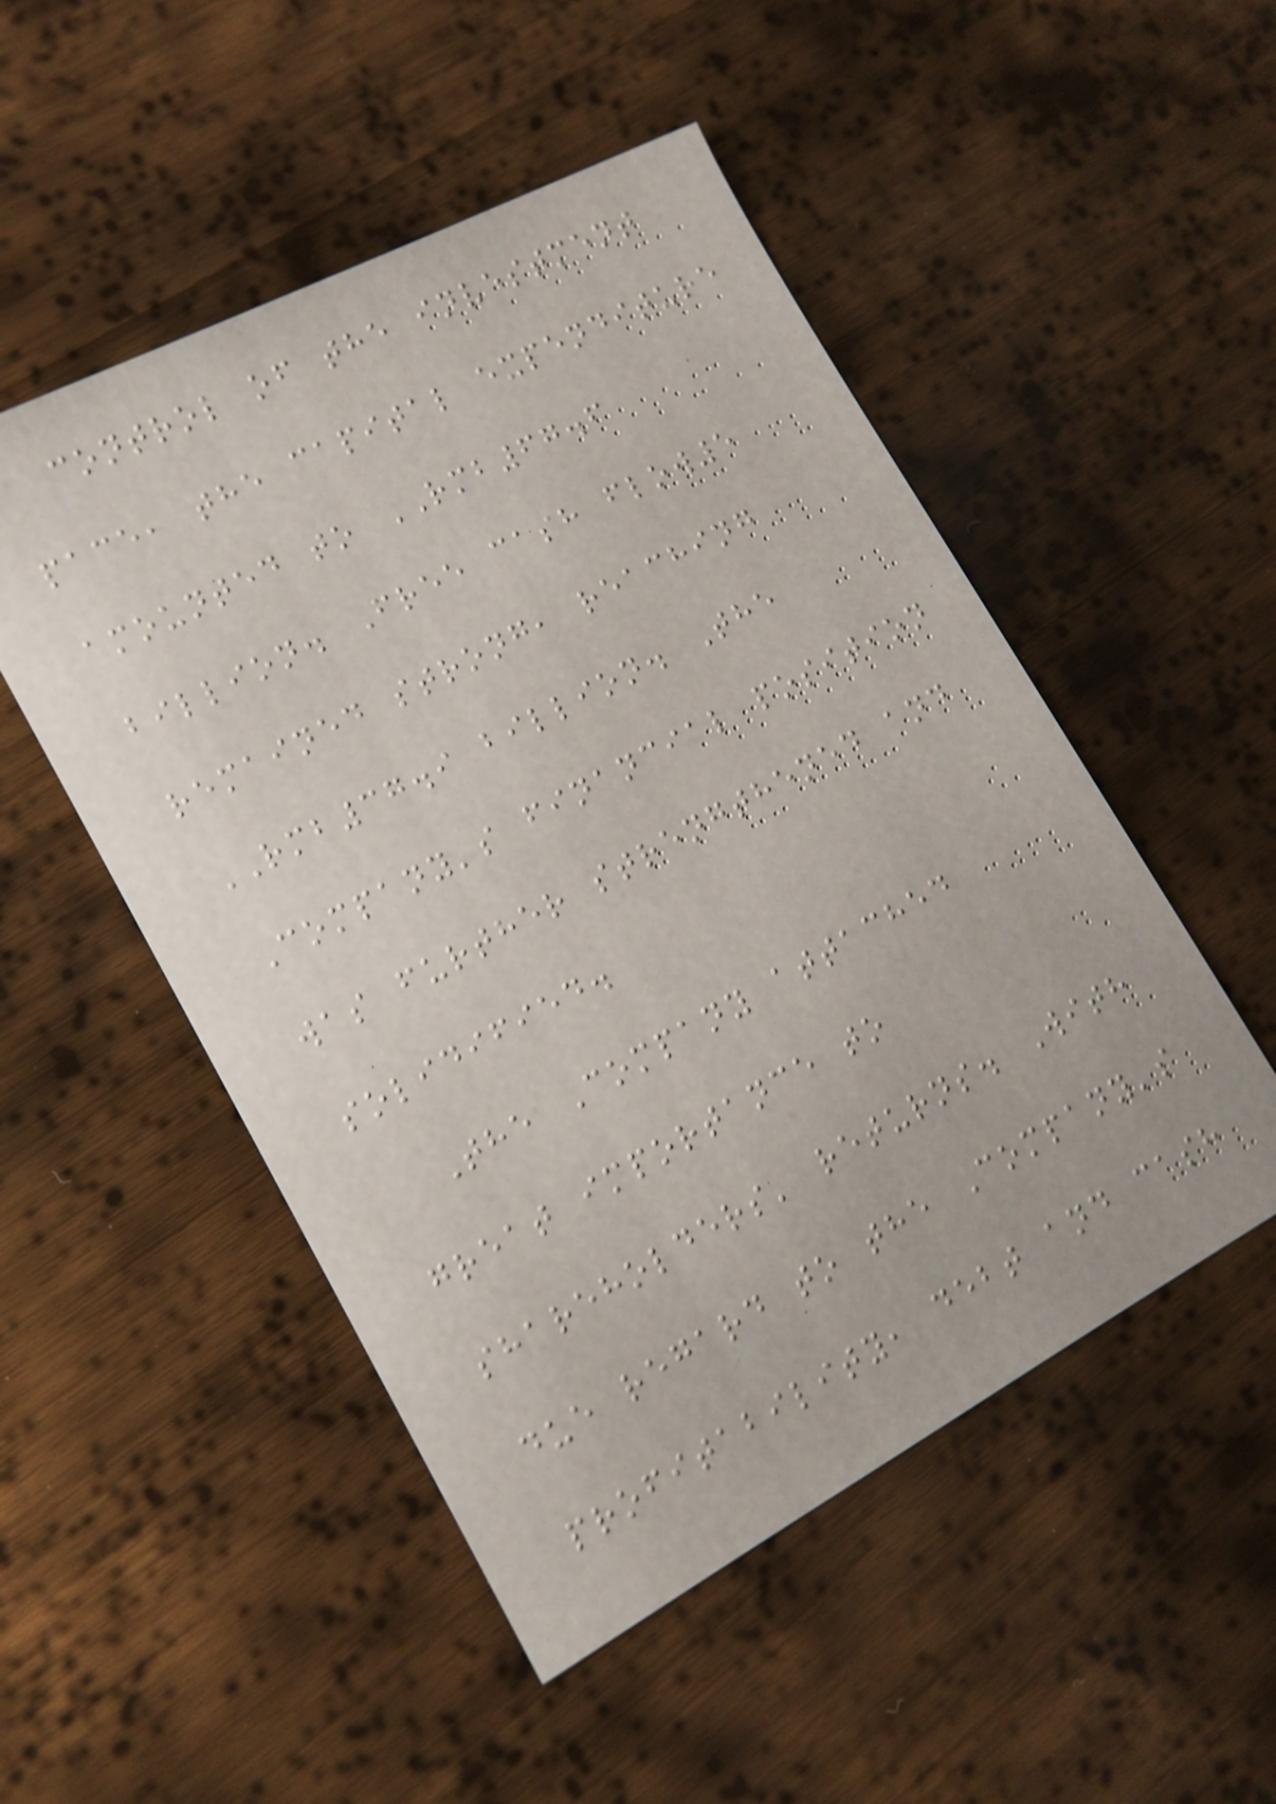control of the investment
pace, the capital expenditure
amounted to RMB67.6
billion. Free cash flow5
remained strong, reaching
RMB37.9 billion. The
Company's financial position
was further strengthened and
solidified.
The Company attached
great importance to
shareholders' returns. With
due regard to the Company's
profitability, debt and cash
